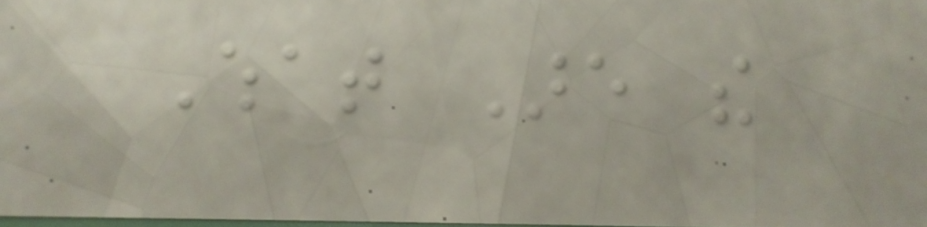What Are the
